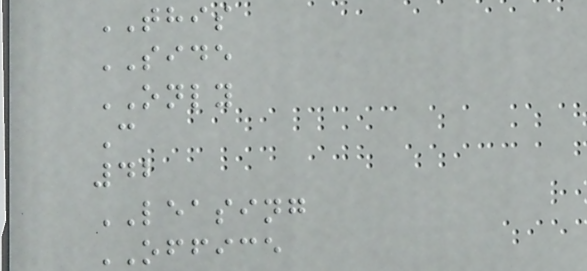THIS
SIDE
ONLY
C
42
LEASING
OFFICE
